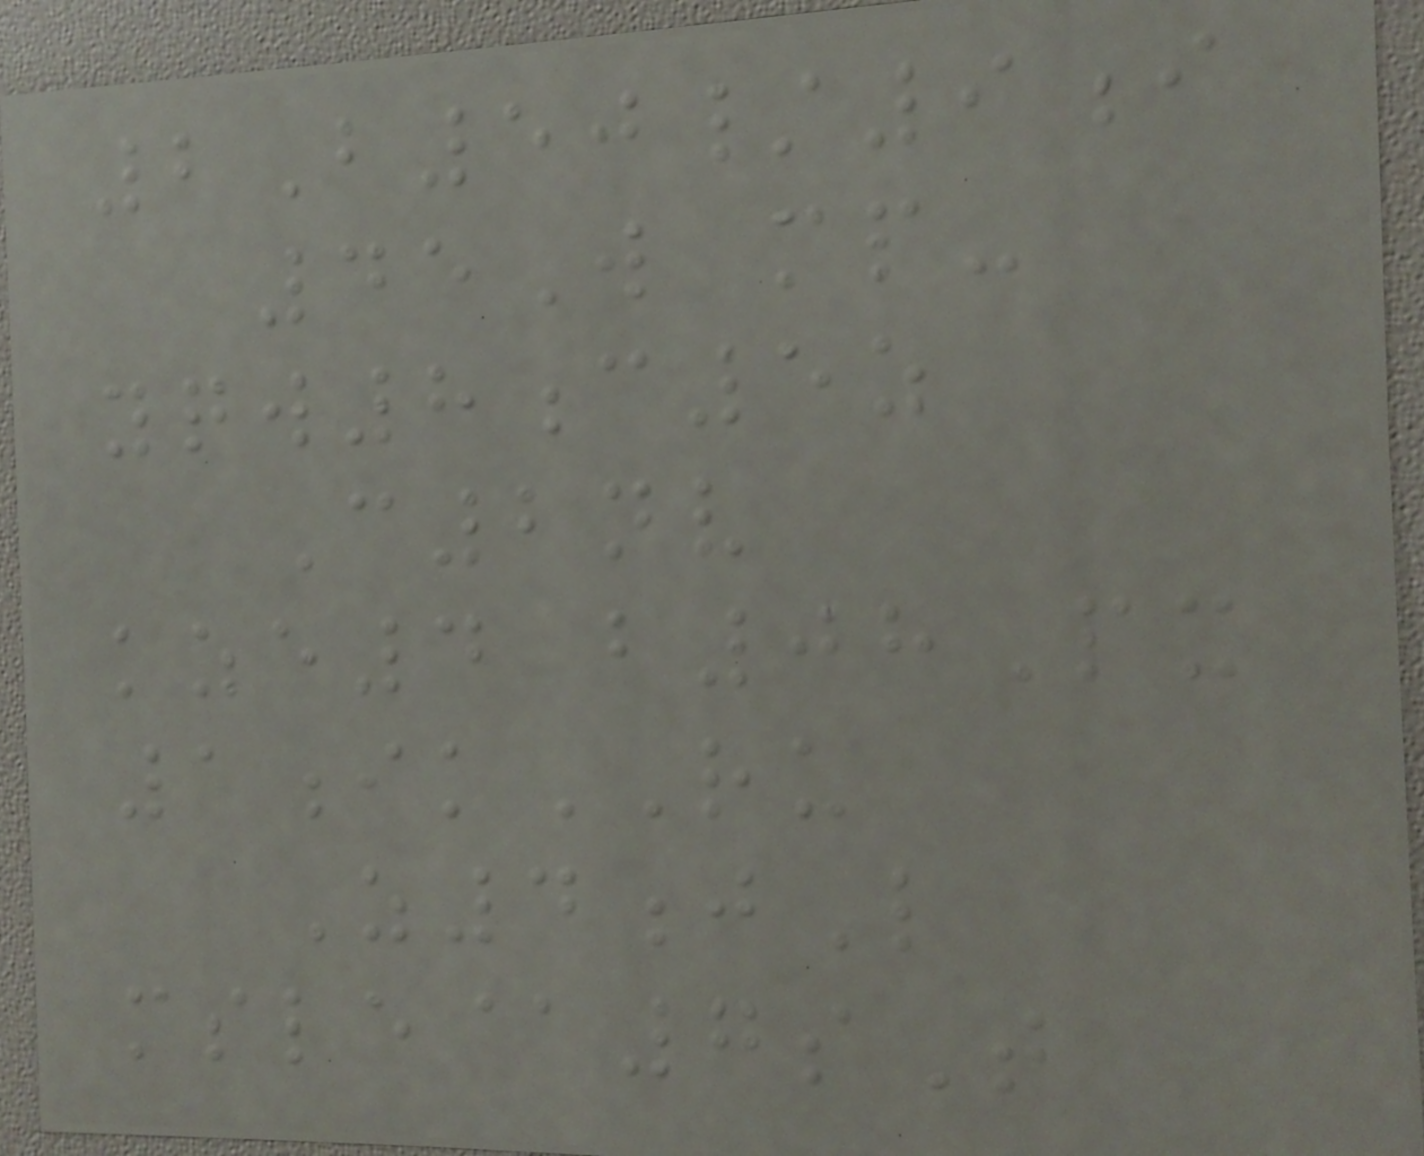2B50/9i
45W mp-
yqw8c5z
C2nv
kze4 b08Px
1ikRU
Z4jL
msle@7sT
